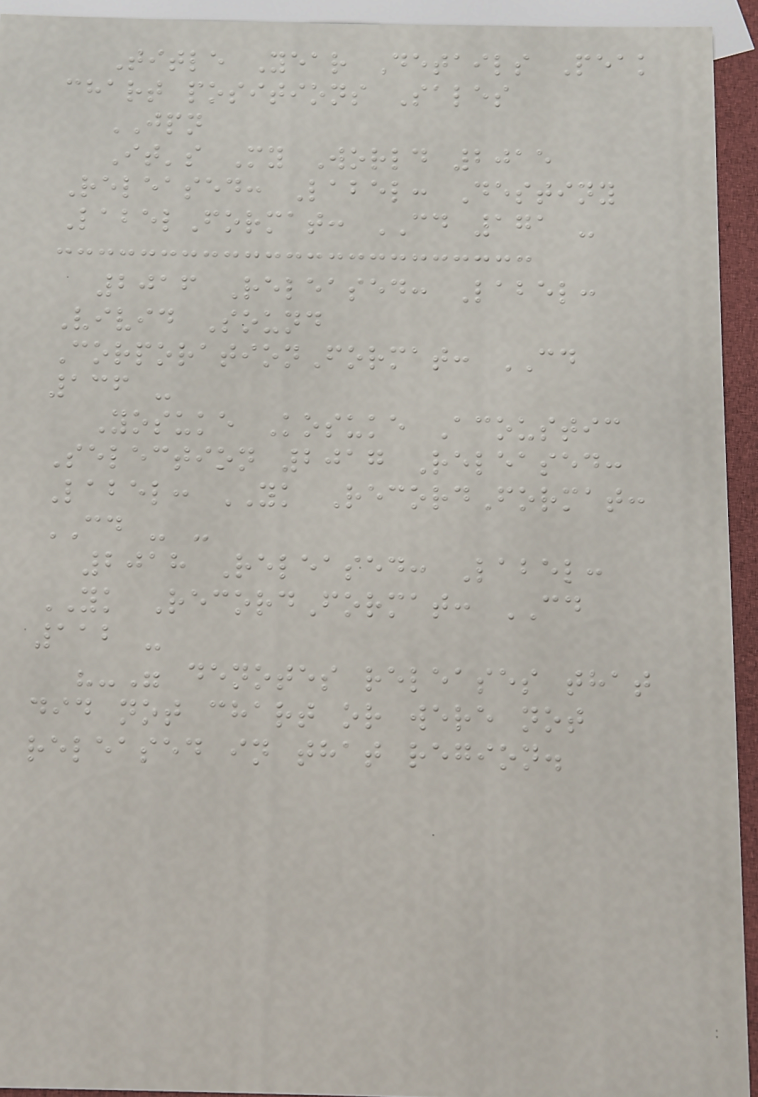Title Year Details Peak
chart positions Sales
JPN
It's My World 2015
Released: Label: Destiny
LabelFormat: CD 171 -
2016 Released: Label:
Vivid Sound
CorporationFormat: CD
136 -
Yosuke Kosuke Acoustic
Selection 2017 Released:
Label: YK RecordFormat:
CD - -
2018 Released: Label:
YK RecordFormat: CD
112 -
"-" denotes releases that
did not chart or were not
released in that region.
